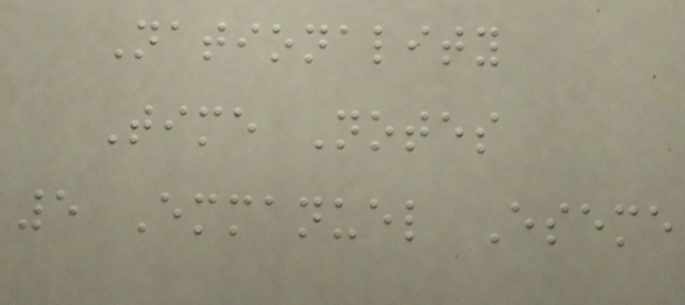Nationality
Time Notes
5 Emmanuel Eseme
